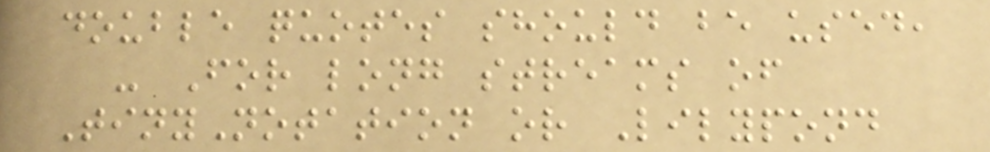double quotes should be used,
- For long streams of
TinyNotation or Lilypond
